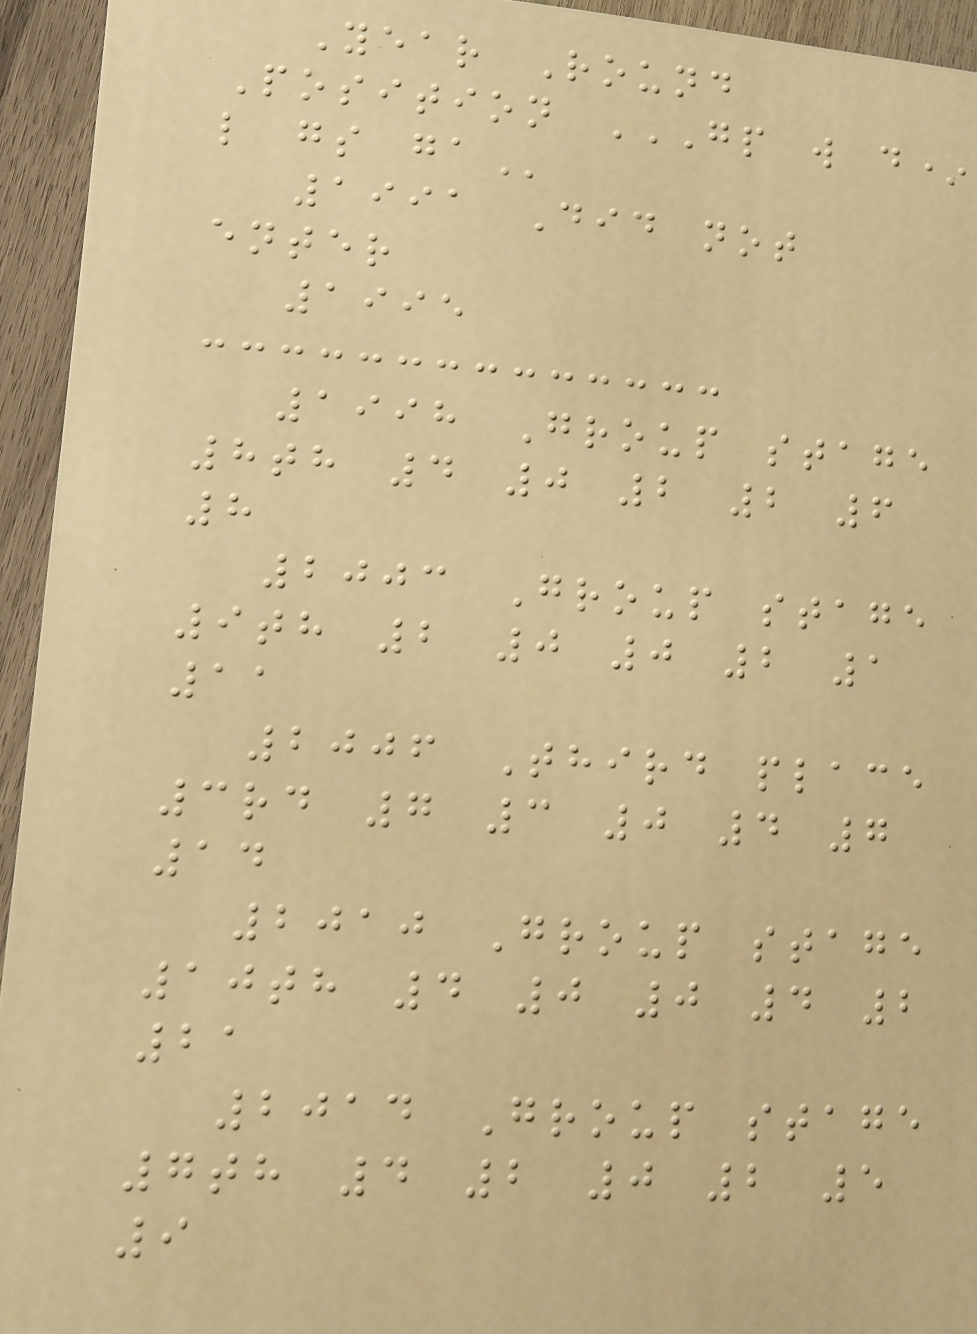Year Round
Position GP W D*
L GS GA
1991 Did not
enter
1995
1998 Group stage
8th 4 0 2 2 6
8
2003 Group stage
9th 2 0 0 2 1
11
2006 Third place
3rd 7 3 0 4 7
14
2010 Group stage
10th 4 0 0 4 2
21
2014 Group stage
7th 4 2 0 2 5
9
